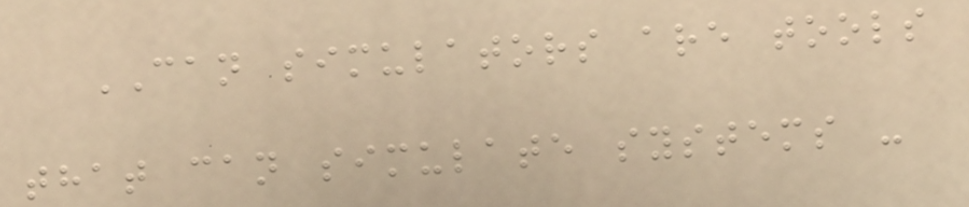CAN simulators are tools
that can simulate systems -
